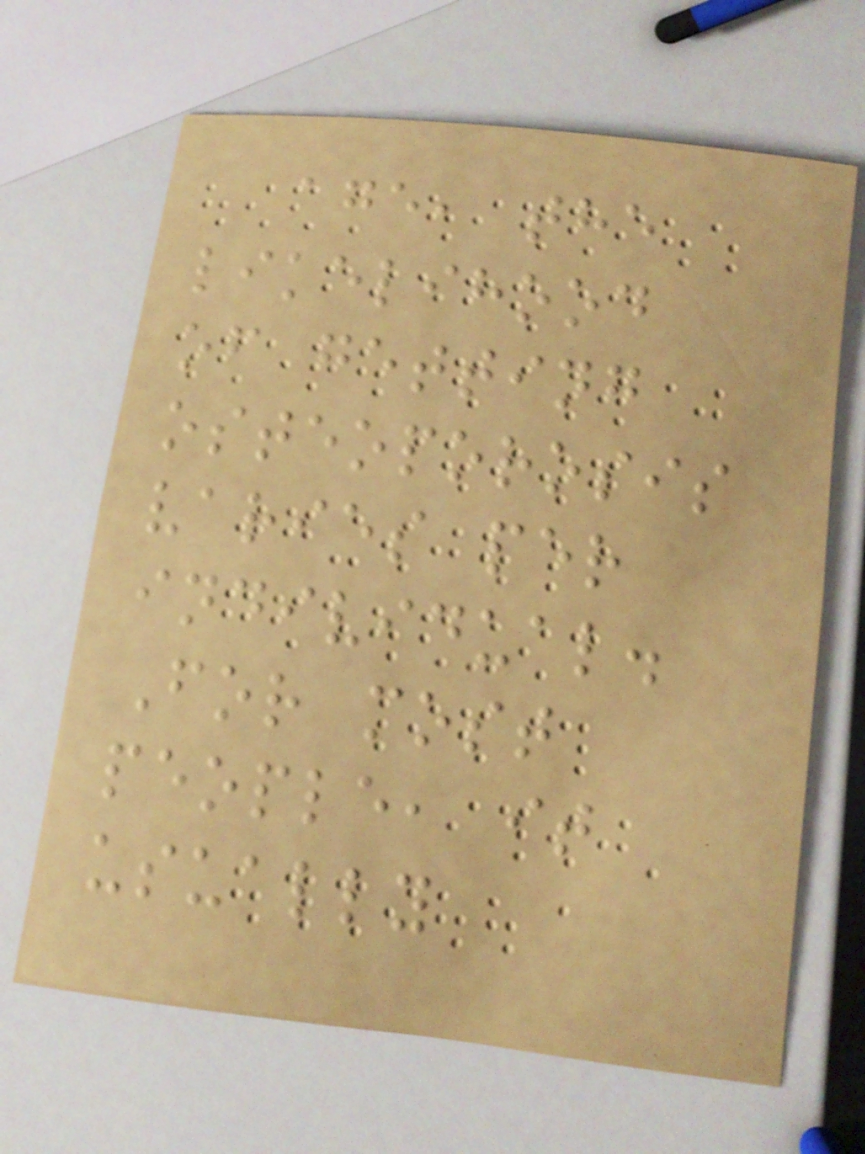age, the
likelihood
of getting
osteoporosis
varies per
individual.
For most
people, it
usually
